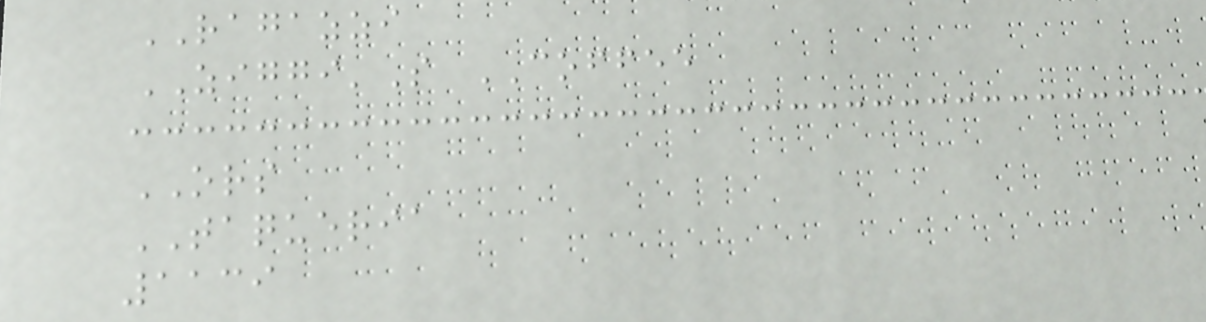RAGAZZI
ZIGGI'S COFFEE
ORS
TAQUERIA
1139
